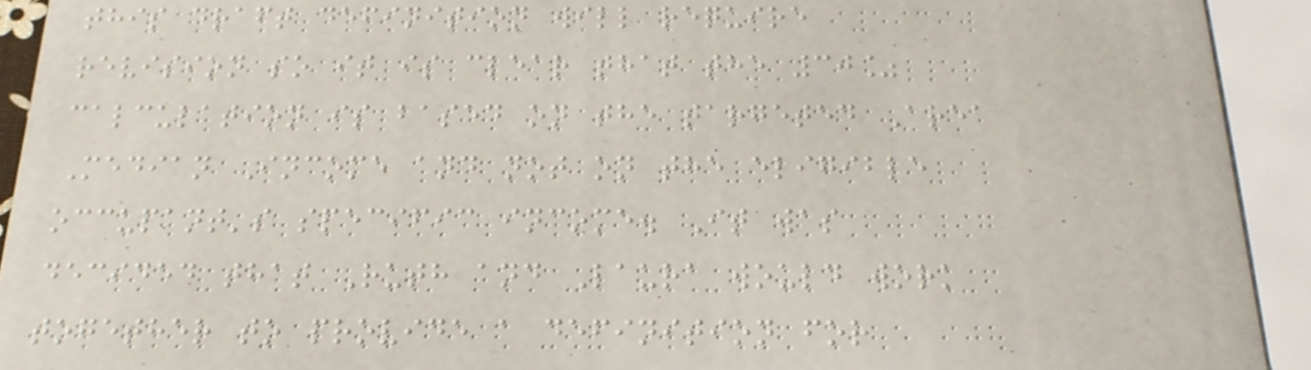this draft definition will require
revision so it is clear that the 30%
calculation is based on the targeted Area
Median Income and not on the eligible
occupant's specific income. It was
decided that Ruth and Laura would work
together to provide a definition for
